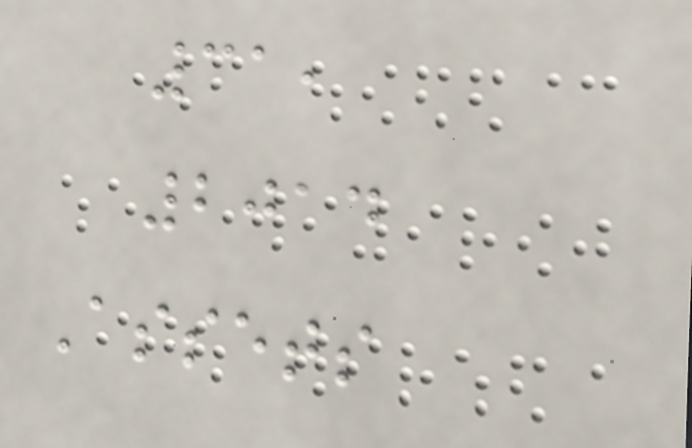31,
2014
Assets
